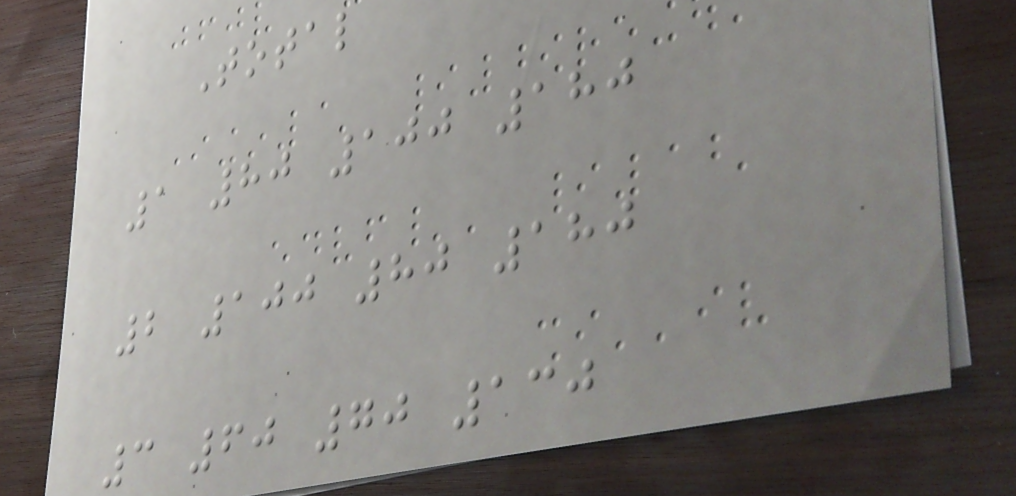Total
1 80 100 180
2 100 80 180
3 60 70 130
